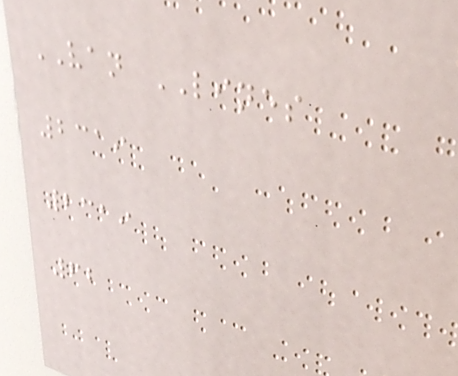VAN LINES
2319
2319
62
